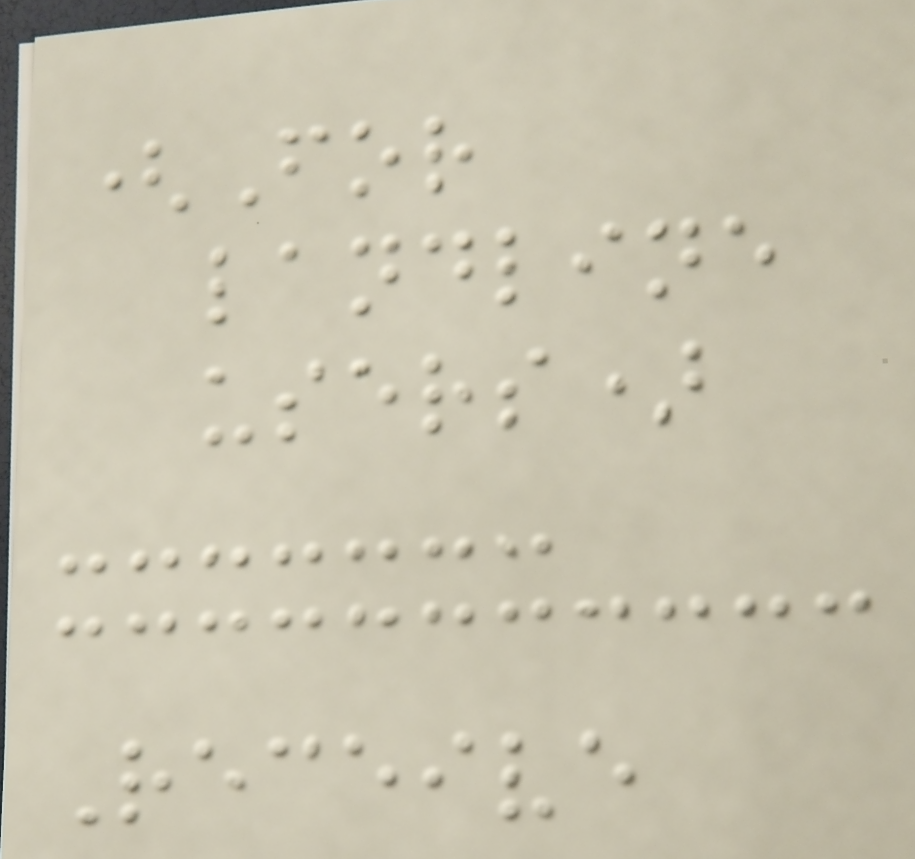(For
landline
users)
Receive
